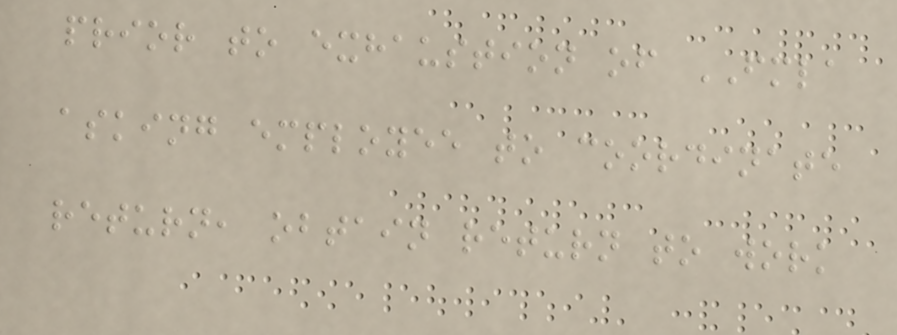prior to exhaustion of FMLA
asking employee to coordinate
return, obtain return to work
